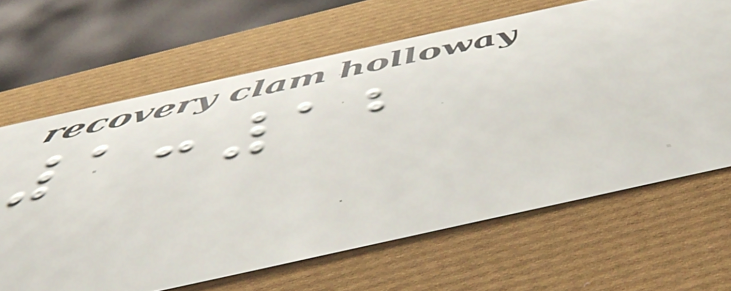1:12
